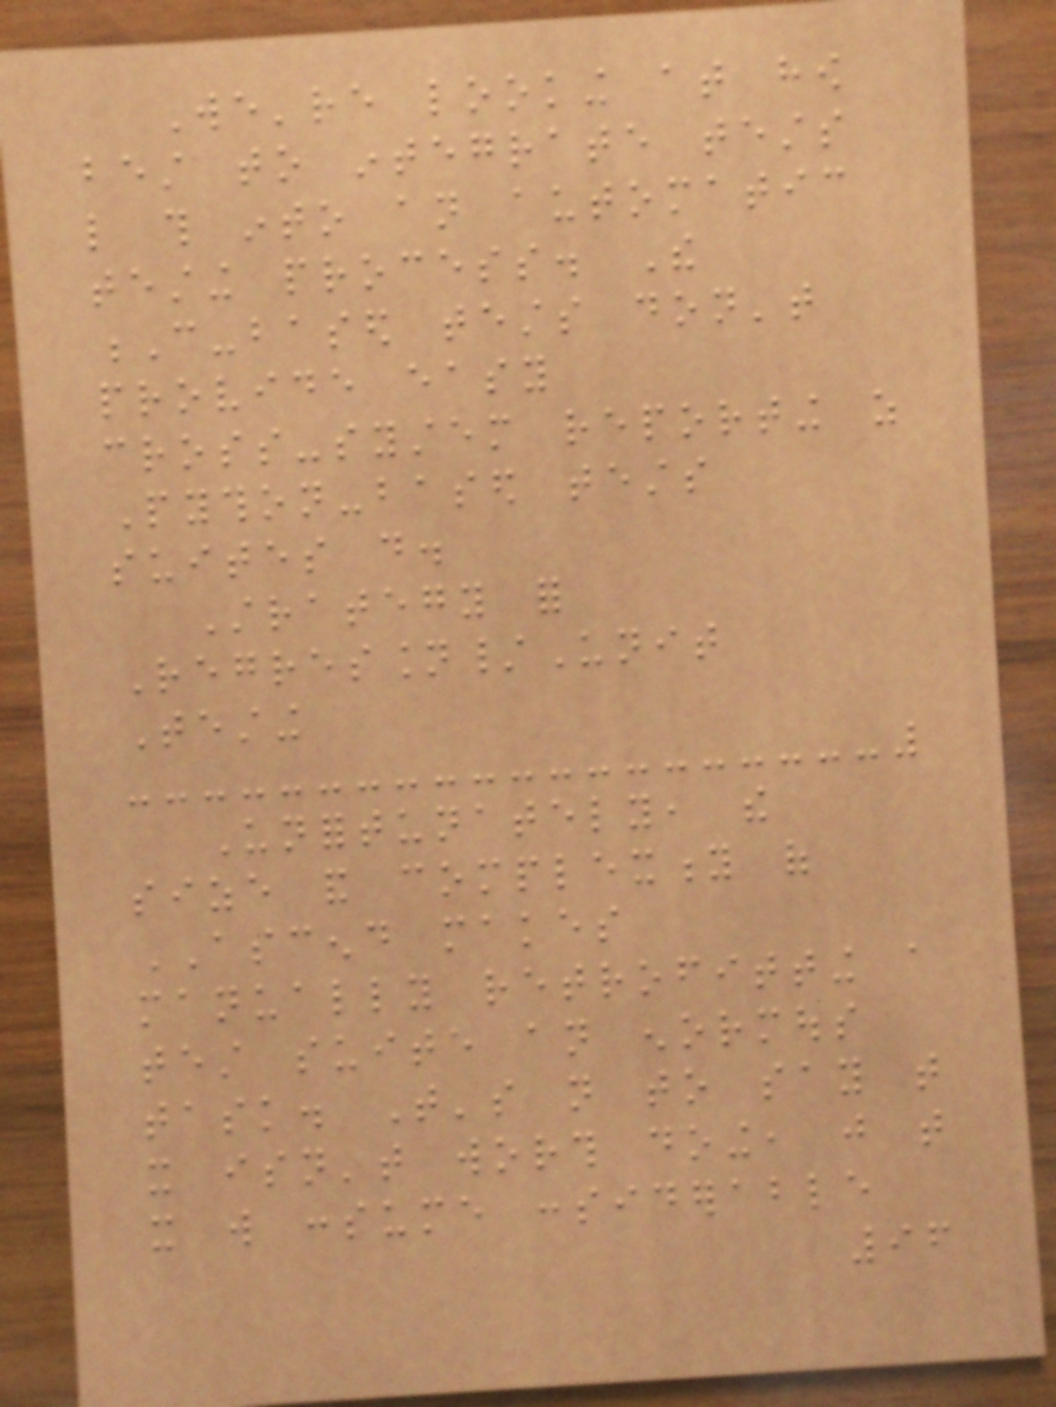We're looking at how
best to integrate tests
like this into an automatic
testing process. The
C-based tests don't
provide easy
cross-system reporting as
Python-based tests
suites do.
Strategy for
Regression/Unit
Testing
Unfortunately, the
size and complexity of
ASCEND makes
manually retrofitting a
test suite an enormous
task. That's not to say that
it isn't worth doing, just that
it will consume considerable
96
